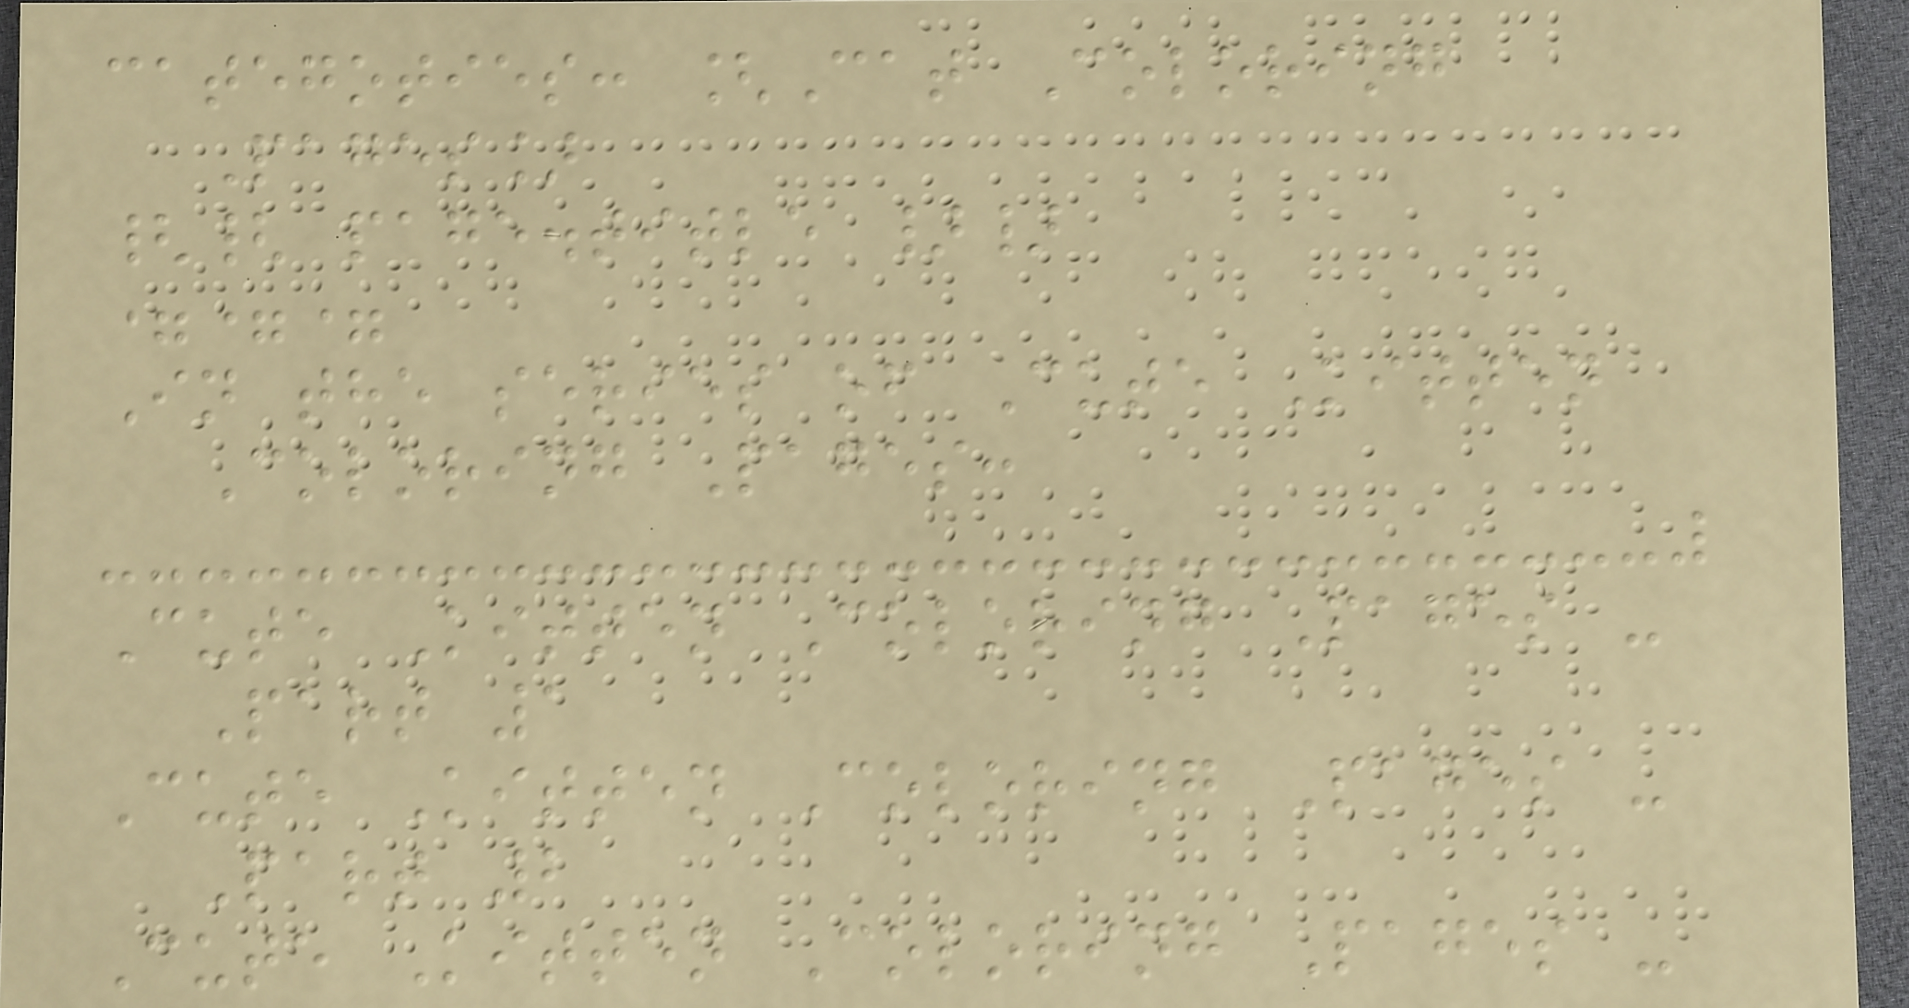categoties: [Cat Coloring
Pages]
{{ page.title }}
===
In the series of Cute Kitten
Coloring Pages:
Cute Kitten Coloring Pages -
Part 1
Cute Kitten Coloring Pages -
Part 2
Cute Kitten Coloring Pages -
